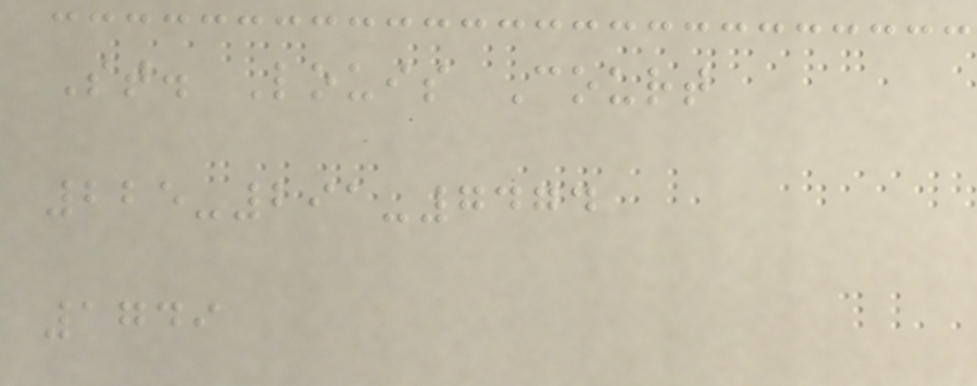St. Louis Court
225-291-7474
1749
